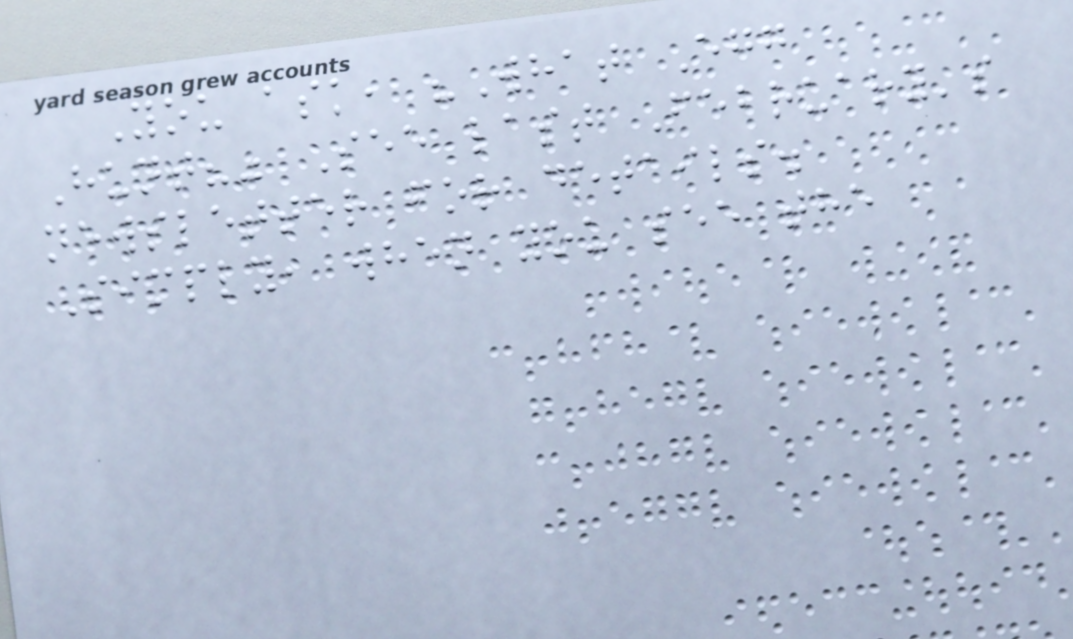You ask, "What Egg
Hunt?" See last February's
newsletter for details.
Simply, when you see the
